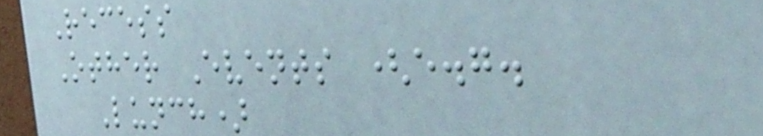Recess
Other Events (e.g.
Lunch)
